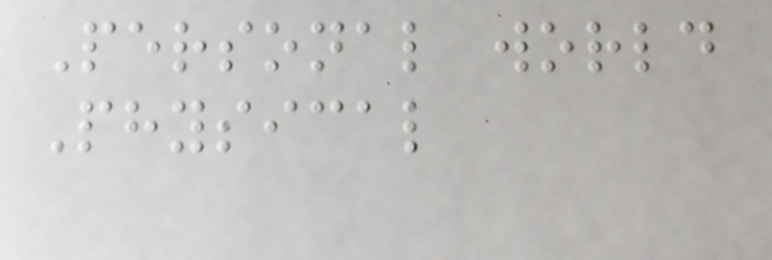Personal world
Physical
